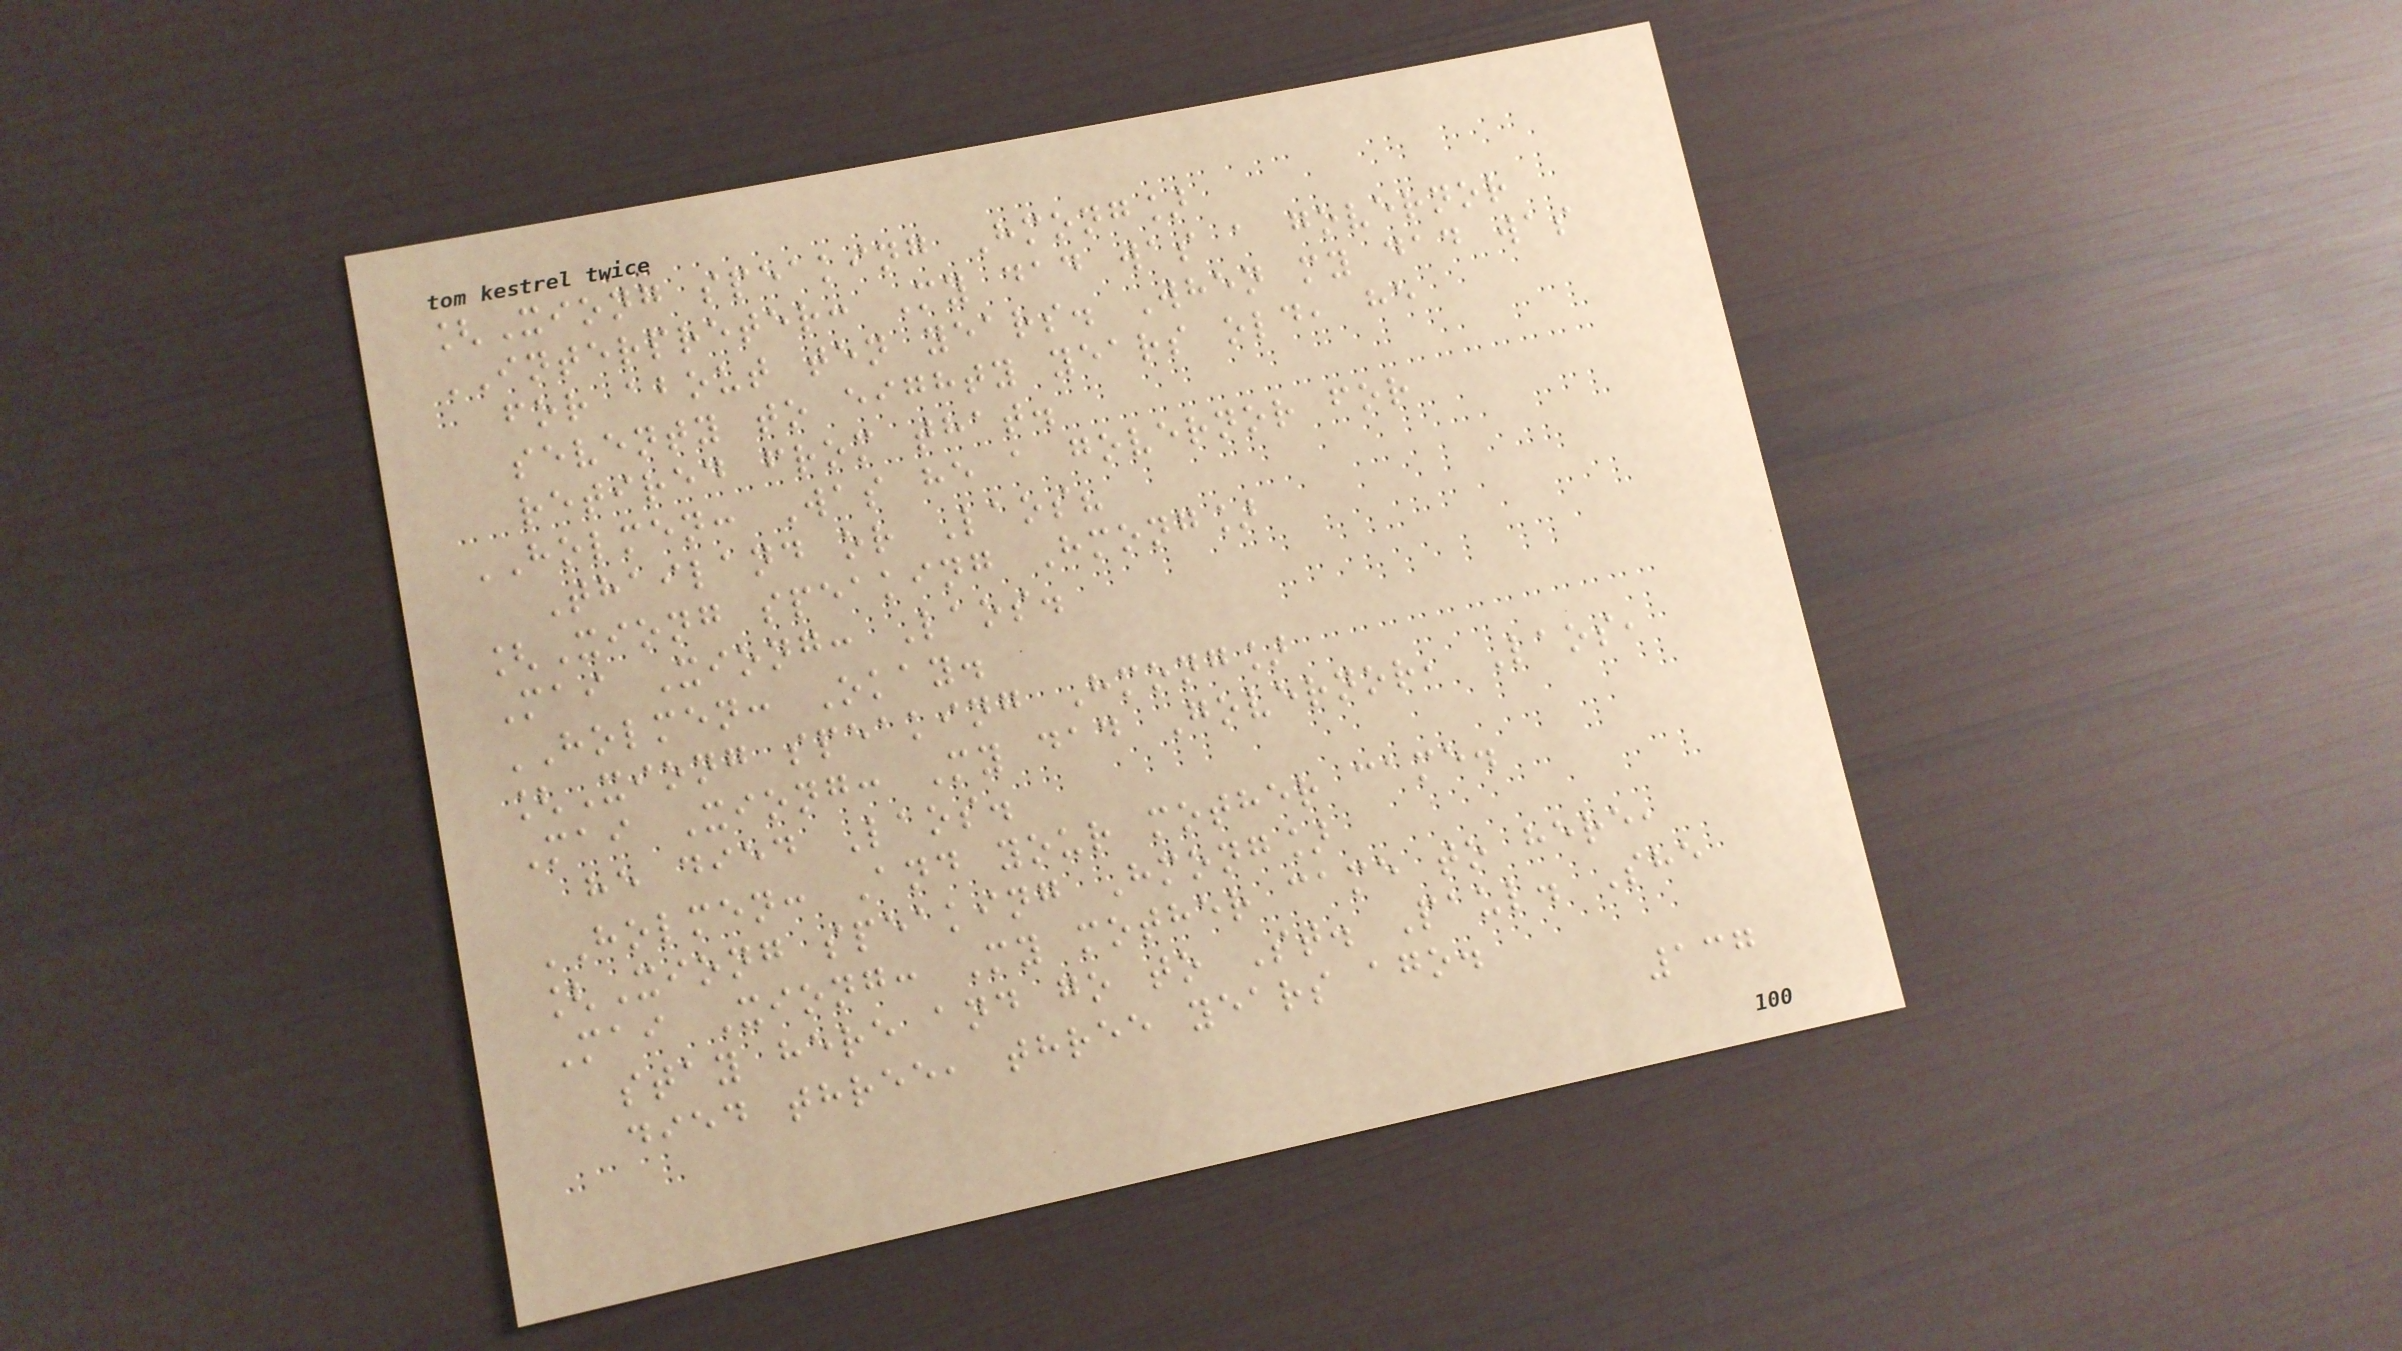[Xiong speaking Hmong]
INTERPRETER: My dad was a governor
for about ten years. When my dad was
seventy to eighty years old, he
retired from that.
HOLMEN: Was he a governor for
Thailand or Laos?
[Xiong speaking Hmong]
Mai Xiong: Laos.
HOLMEN: Okay.
[Xiong speaking Hmong]
Mai Xiong: My dad Governor, Laos,
he died Laos.
HOLMEN: And your mother came.
[Xiong speaking Hmong]
Mai Xiong: My mother came to here,
stay here and go to St. Paul. She
died three, three years ago.
137
